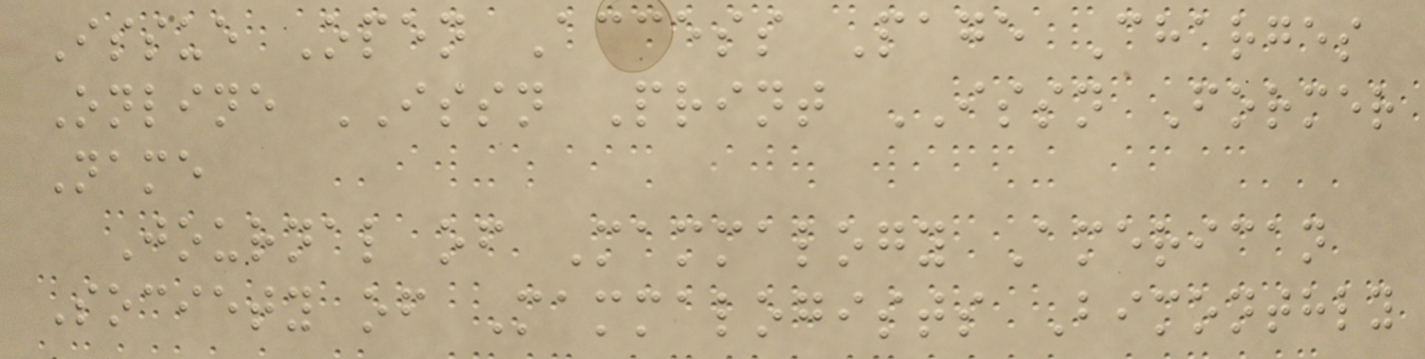Issue Open Access Page Charges
Online ISSN Print ISSN Former
Name
Journal of Mammalogy American
Society of Mammalogists Bimonthly
